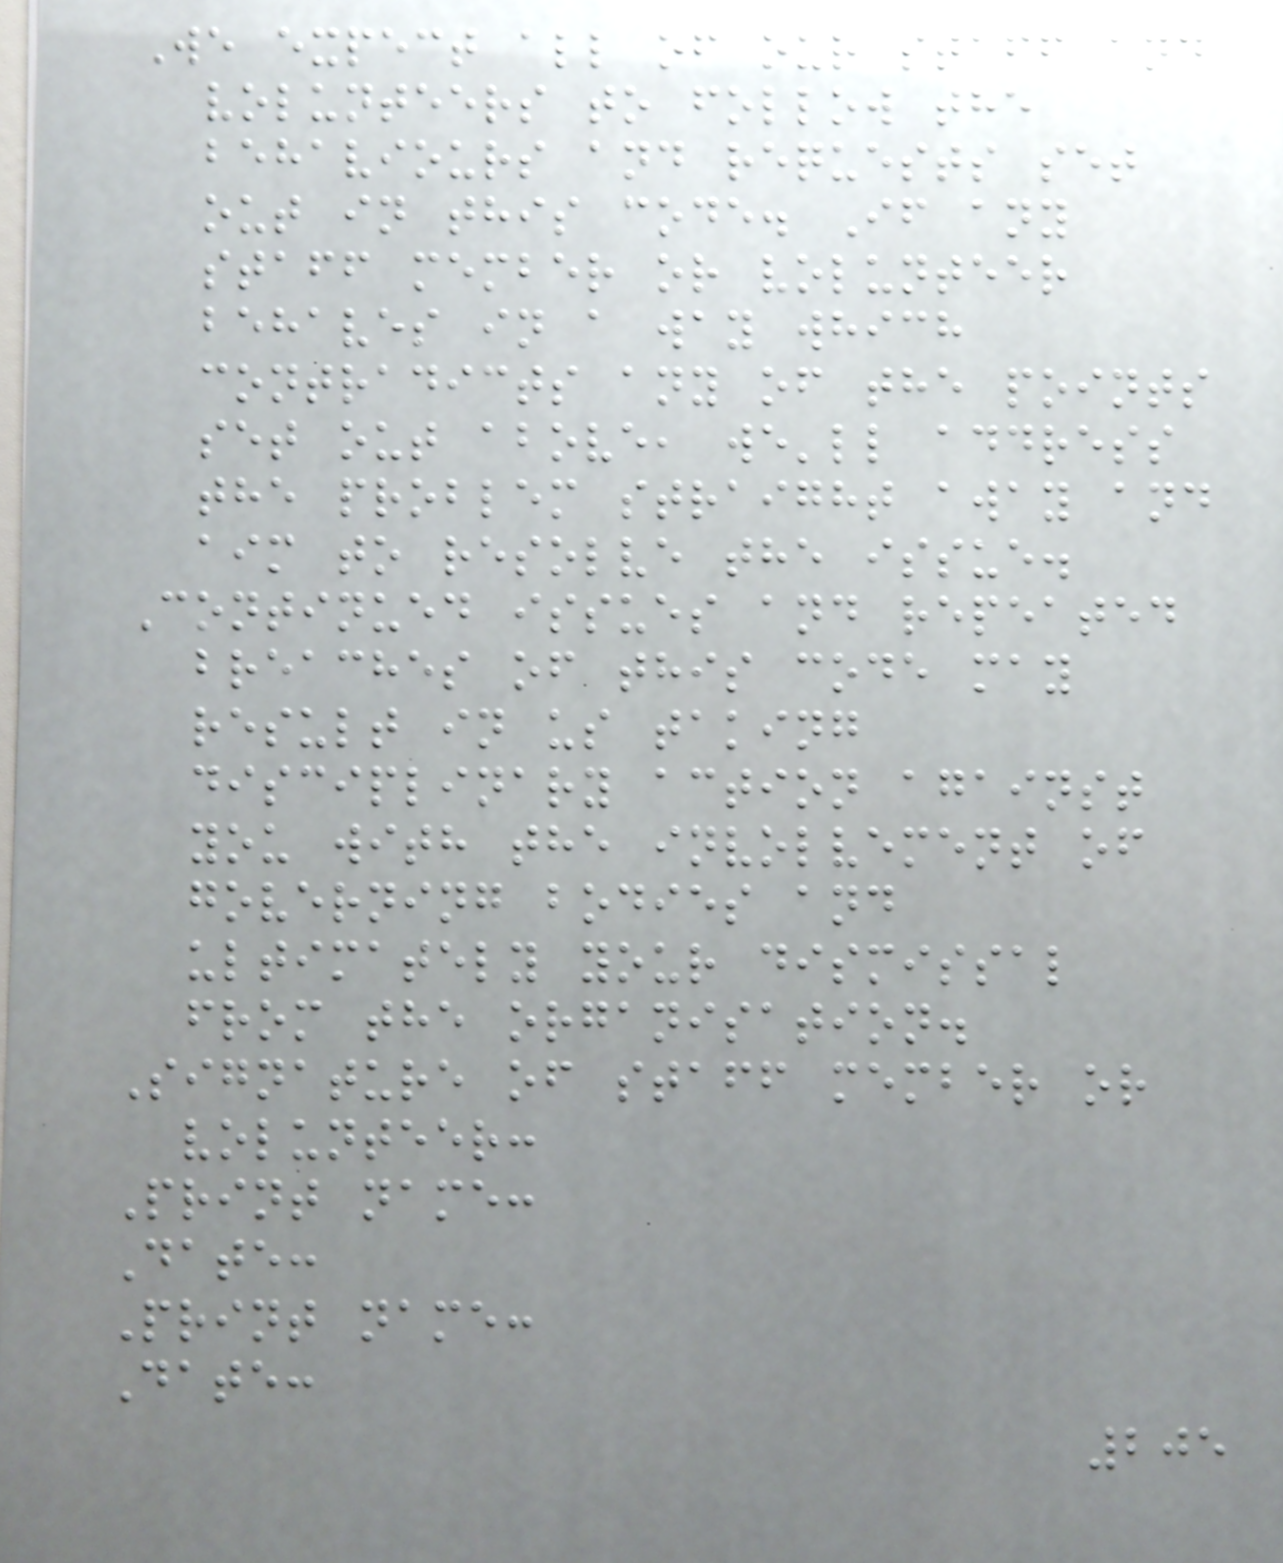We expect all of our staff and
volunteers to follow the
behaviours and requests set
out in this code. If any
staff member or volunteer
behaves in a way which
contradicts any of the points
set out above, we'll address
the problem straight away and
aim to resolve the issue.
Continued issues and repeated
breaches of this code may
result in us taking
disciplinary action against
you with the involvement of
governing bodies and
ultimately your dismissal
from the organisation.
Signature of staff member or
volunteer:
Print name:
Date:
Print name:
Date:
205
